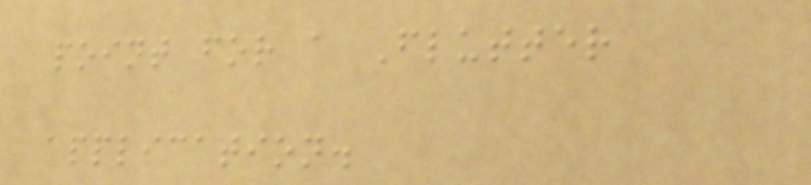point for a Flutter
application.
